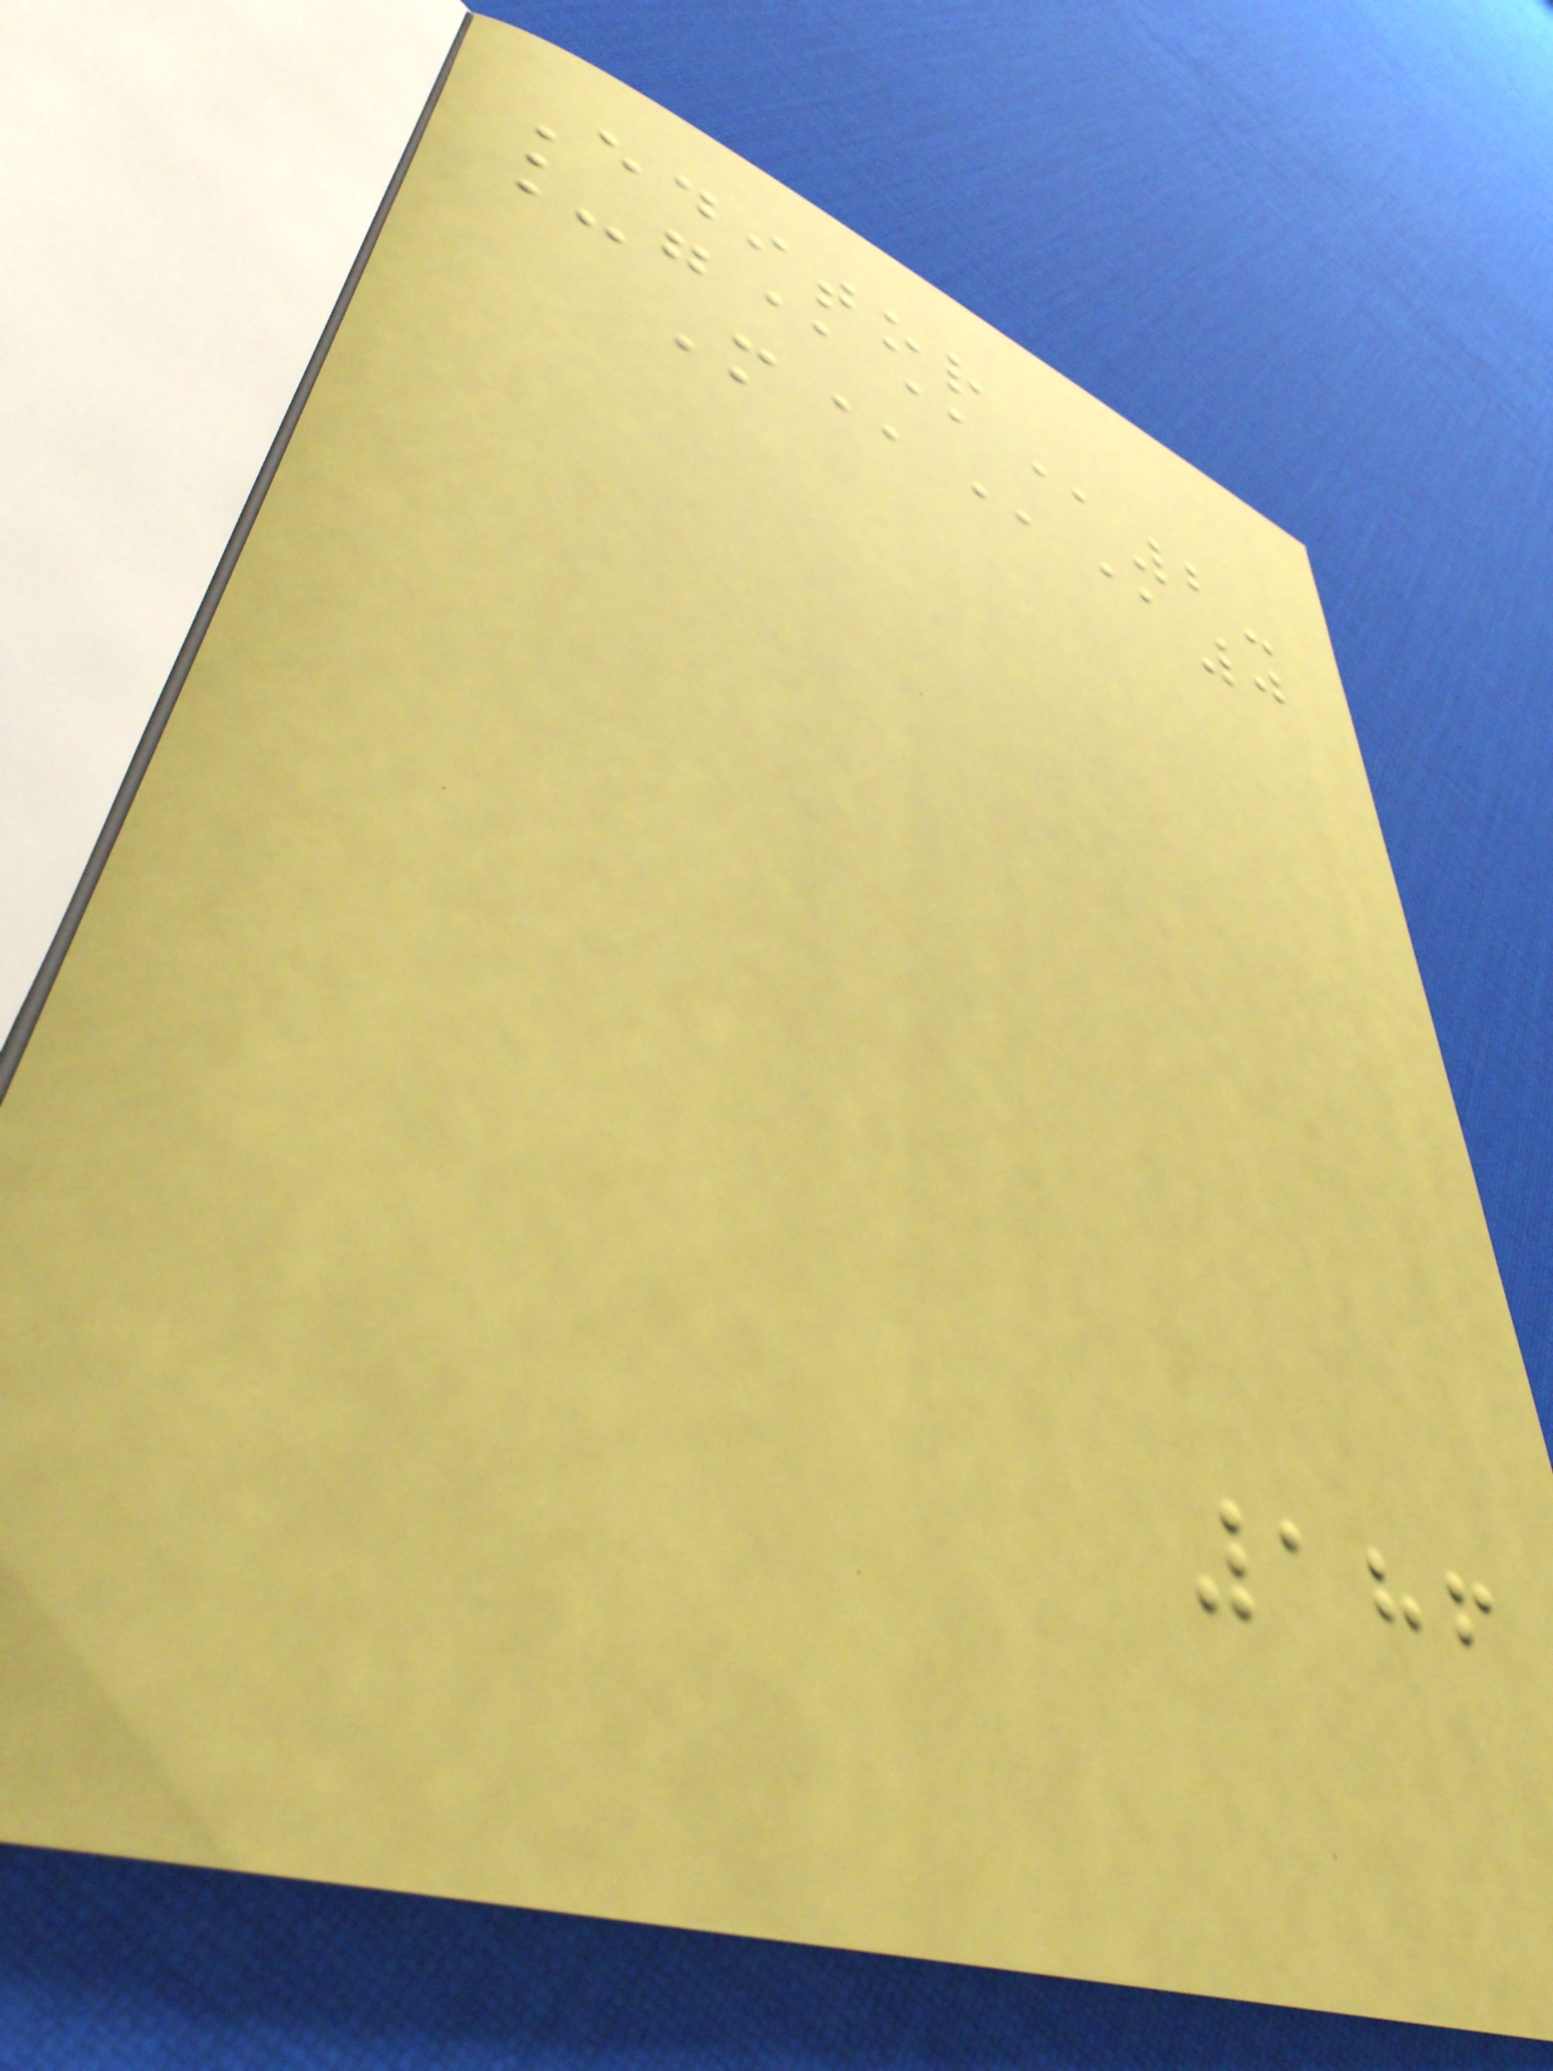Editor
_g@@@2-
M@@@0
186
